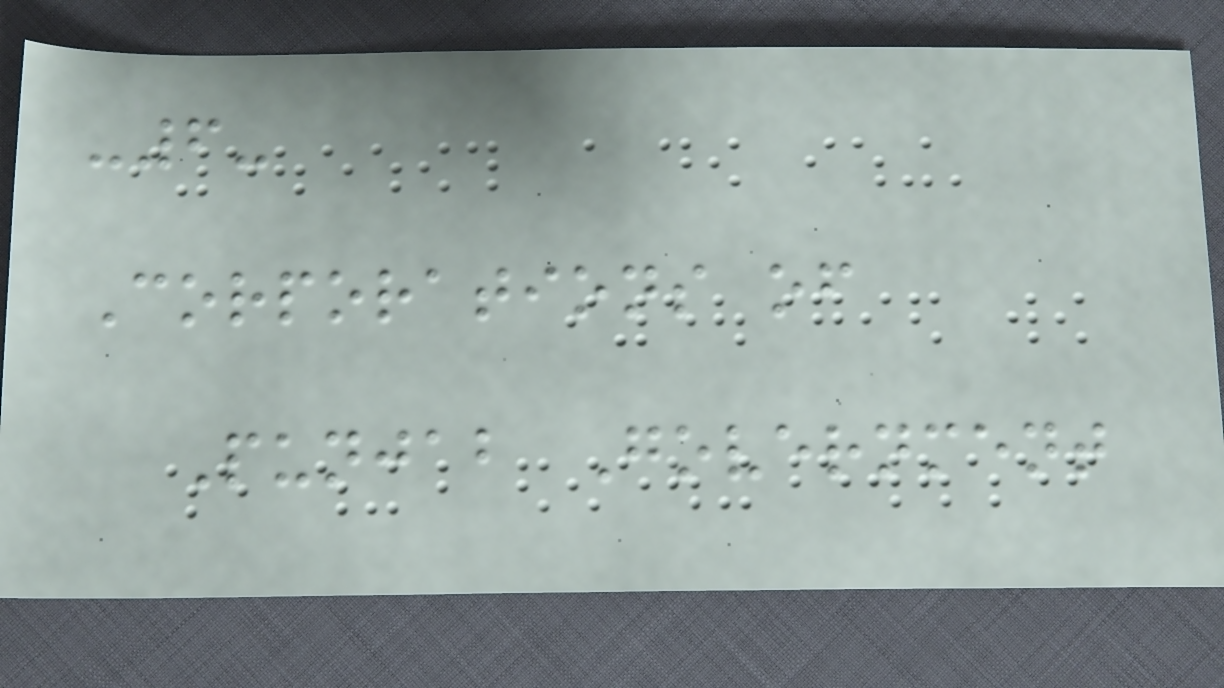-6-
Corporations of
Punjab Government
